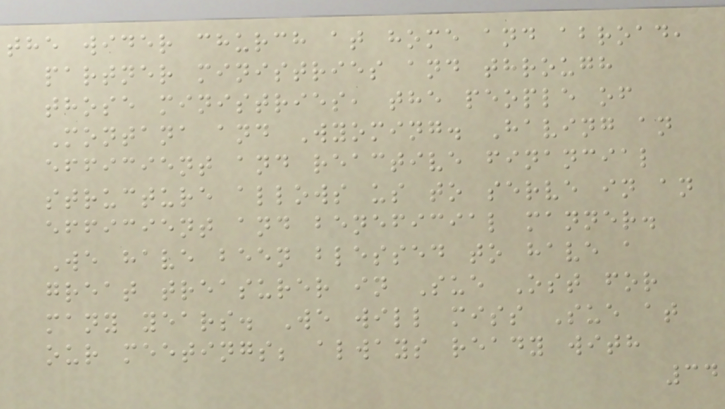the wider church at home and abroad,
partner ministries and through
those ministries, the people of
Montana and Wyoming. Having an
efficient and reactive financial
structure allows us to serve in an
efficient and beneficial manner.
We have been blessed to have a
great treasurer in Sue Ost for
many years. We will miss Sue at
our meetings; always ready with
34
